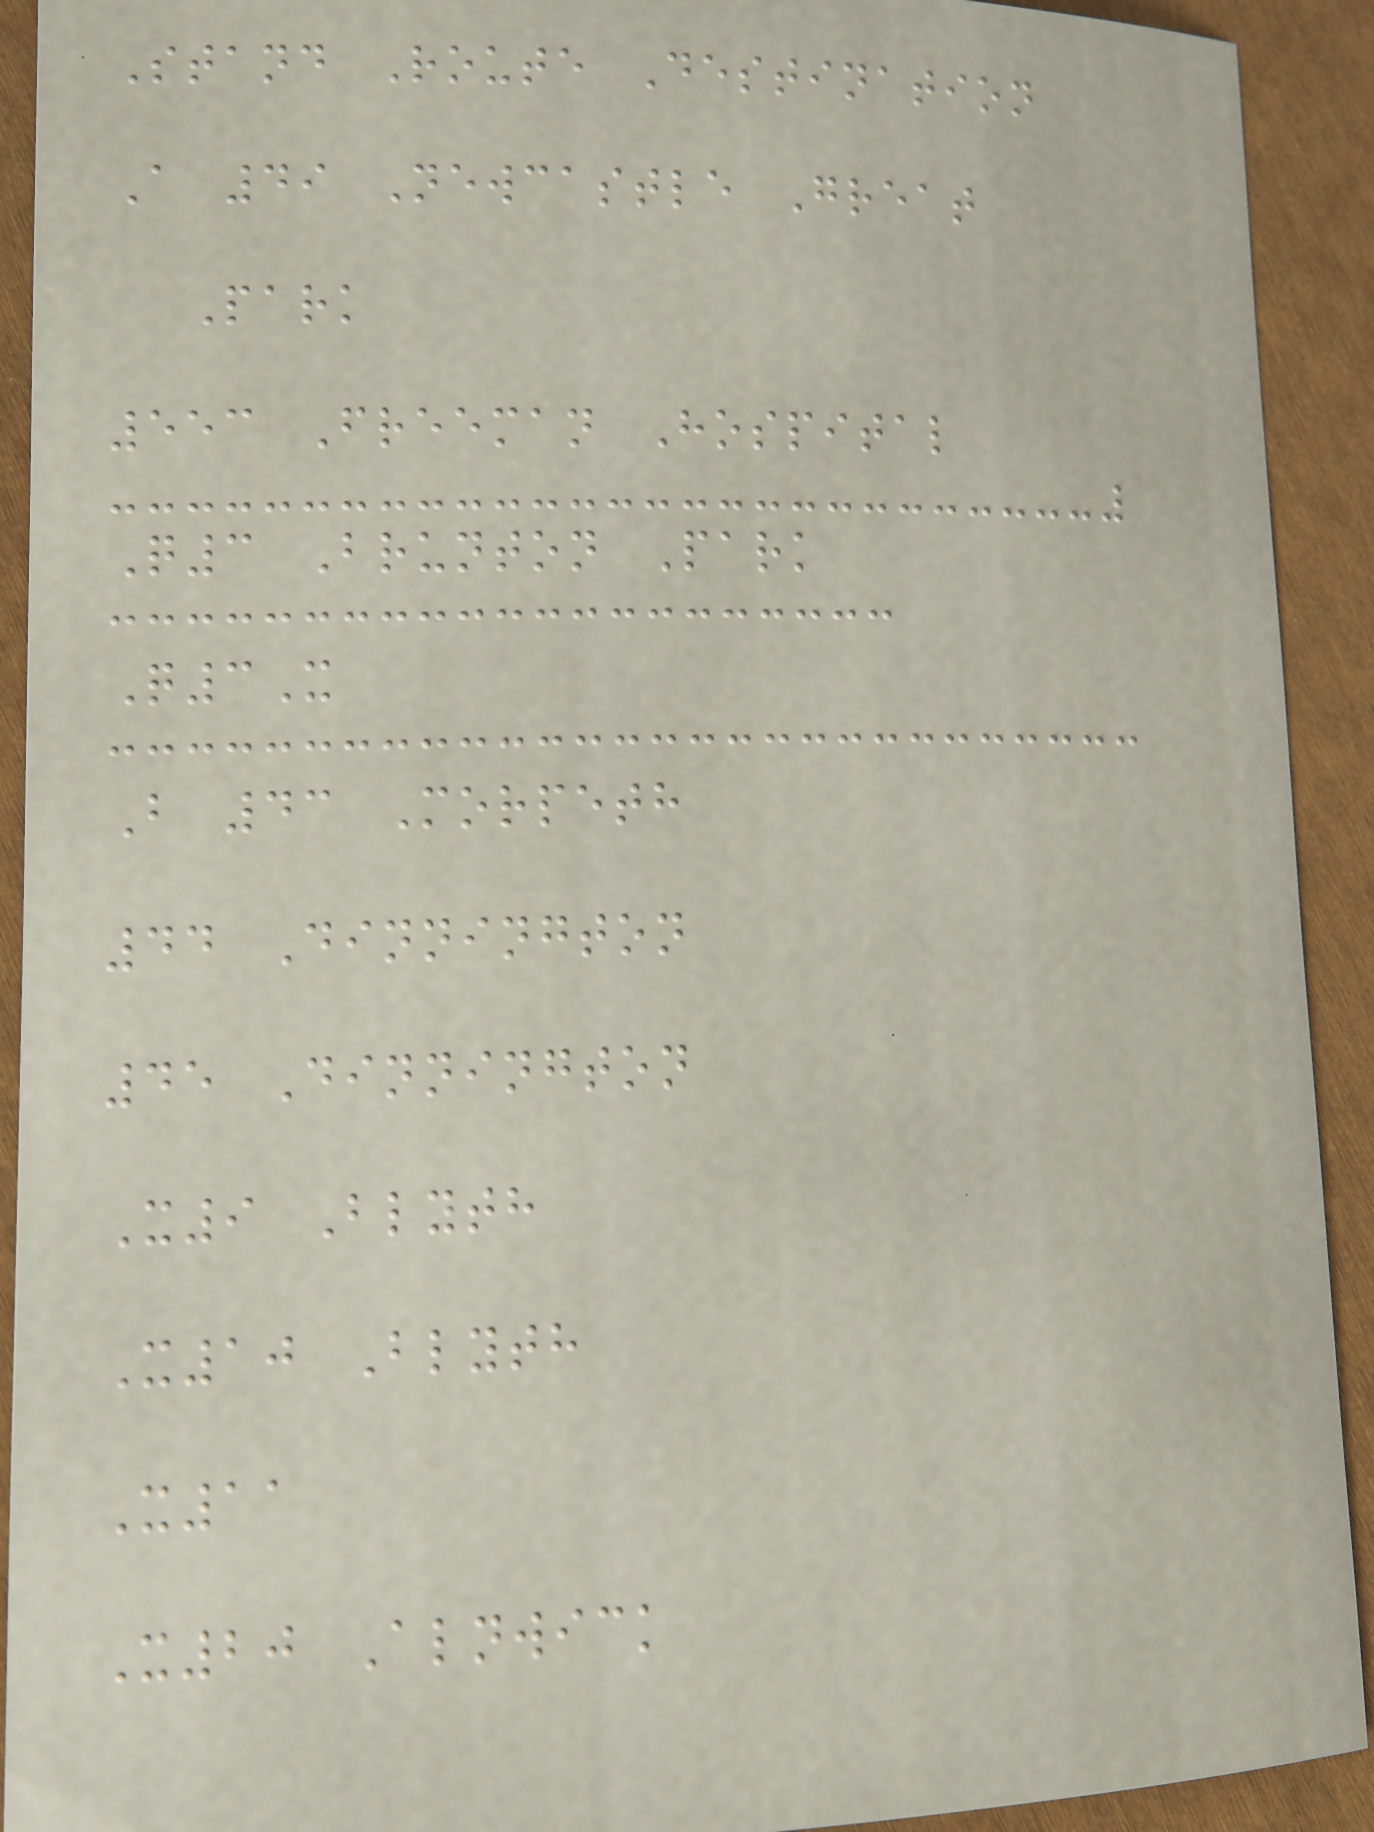Stand Route Destination
A 49 Newcastle Great
Park
553 Freeman Hospital
Q3 Brunton Park
Q3X
B 43 Morpeth
44 Dinnington
45 Dinnington
X9 Blyth
X10 Blyth
X11
X20 Alnwick
